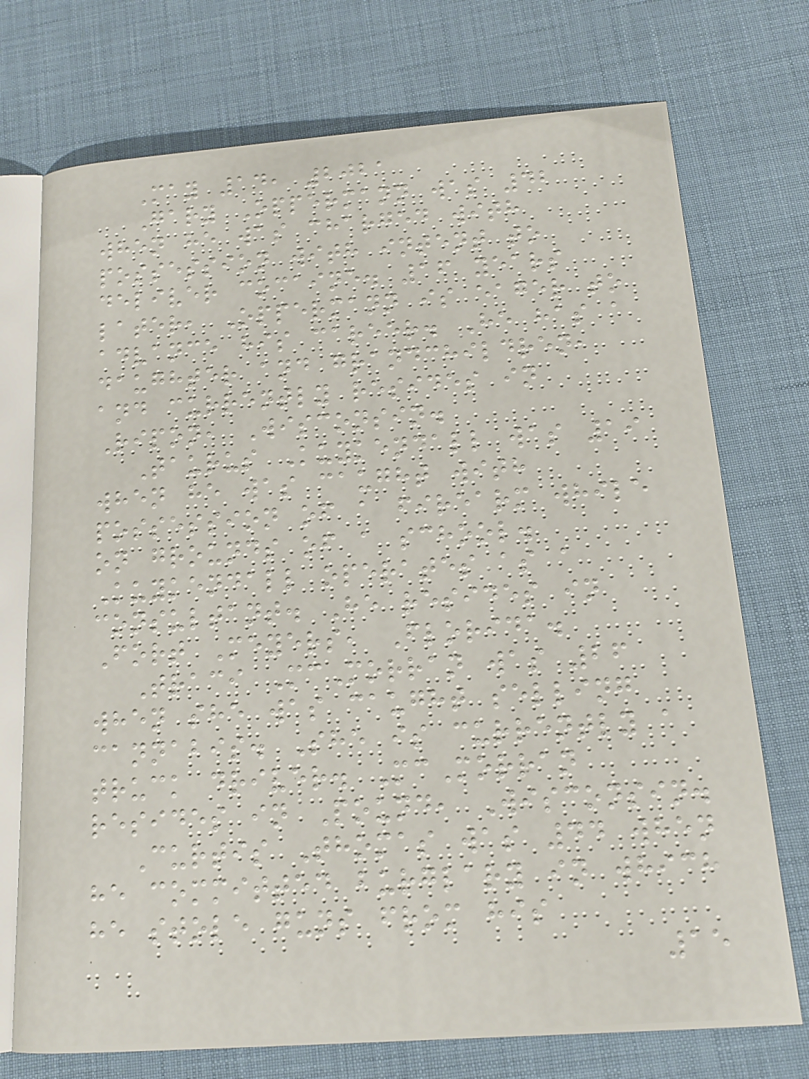May 14, 2021
Gary Oppermann was 42
when he was charged with
possession with intent to
deliver cocaine. 16 years
later, Oppermann is eager to
advance his career. He has a
daughter and grandchildren,
and currently resides in
Ripon, Wisconsin.
Taurus Kuykendall was 19
when he was caught with
possession of a firearm while
on grounds of a school.
Kuykendall operates as a
consultant. He resides in
Fort Meyers, Florida.
Traci McMorran was 26
when she was caught selling
cannabis. She is currently a
truck driver. McMorran
resides in Pound, Wisconsin.
Curtis Thomas was 44 when
he committed burglary in which
he stole guns from his
15
